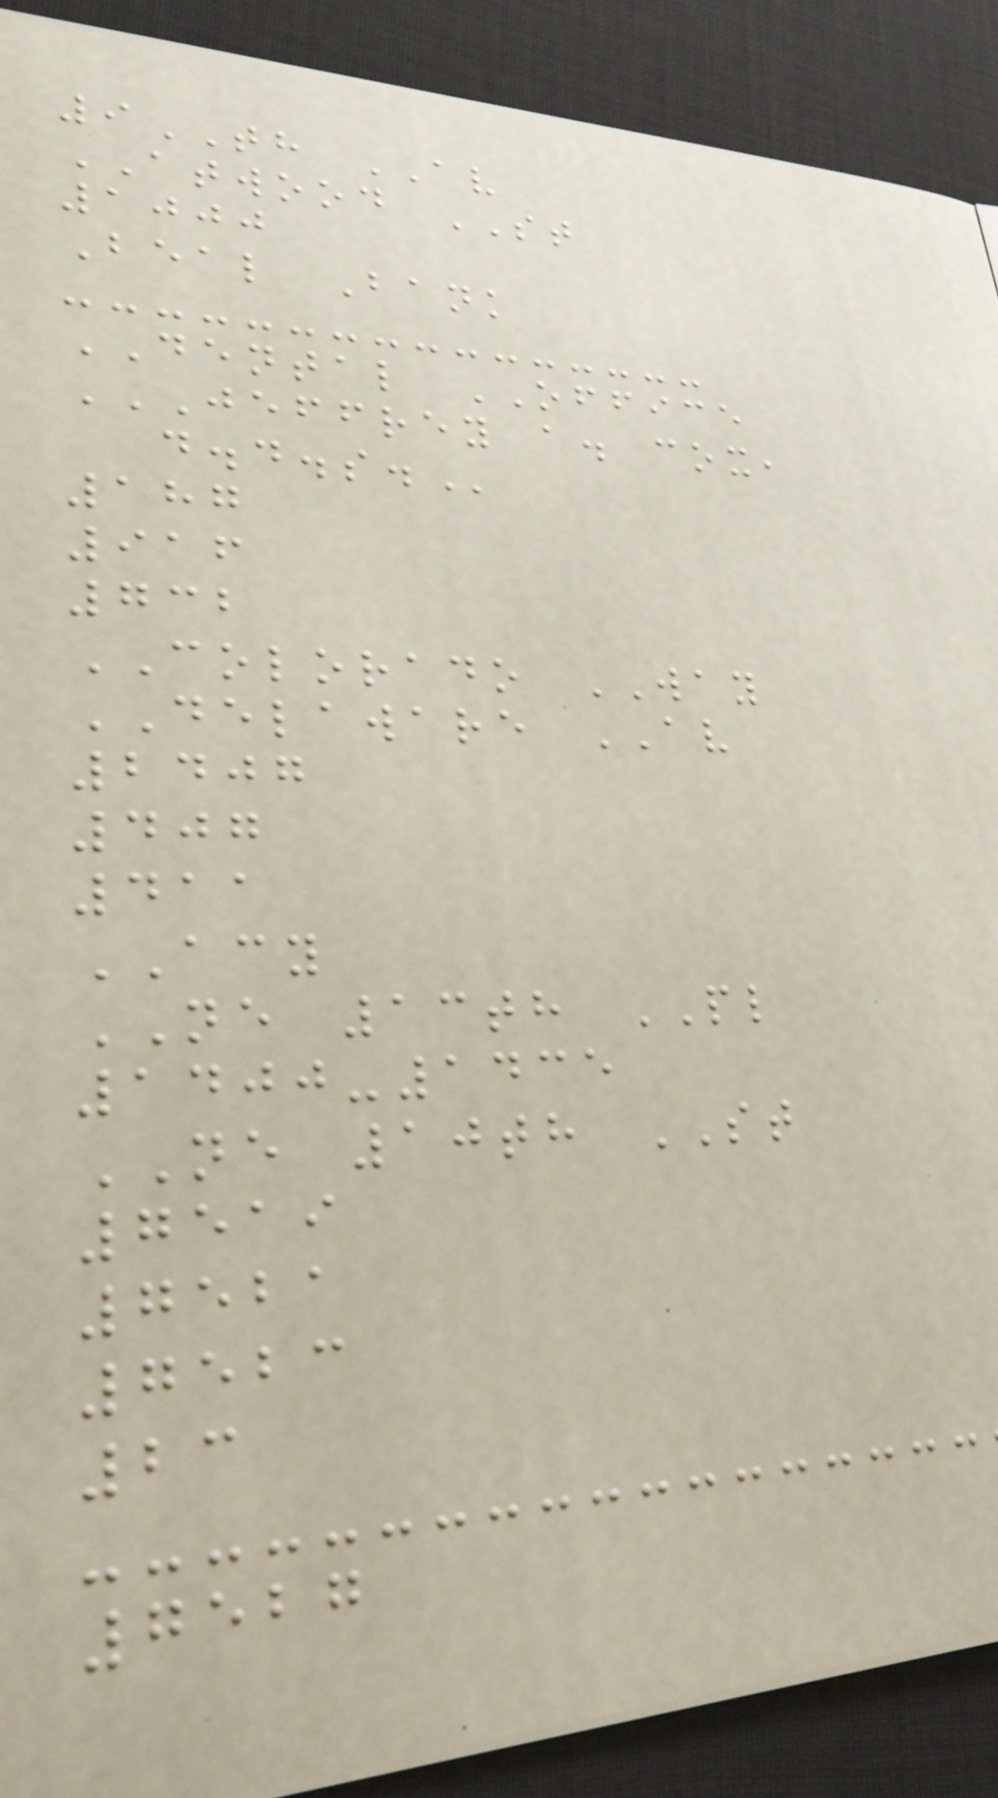9TH AV
ATWOOD ST
1000
Beal Bank
DENTAL OFFICE
JEFFREY A. COX,
D.D.S.
187
916
732
COLORADO WAY
DELAWARE AV
2407
407
411
ACY
NE 13th PL
1400-1435
NE 10th ST
7519
7521
7523
23
7527
